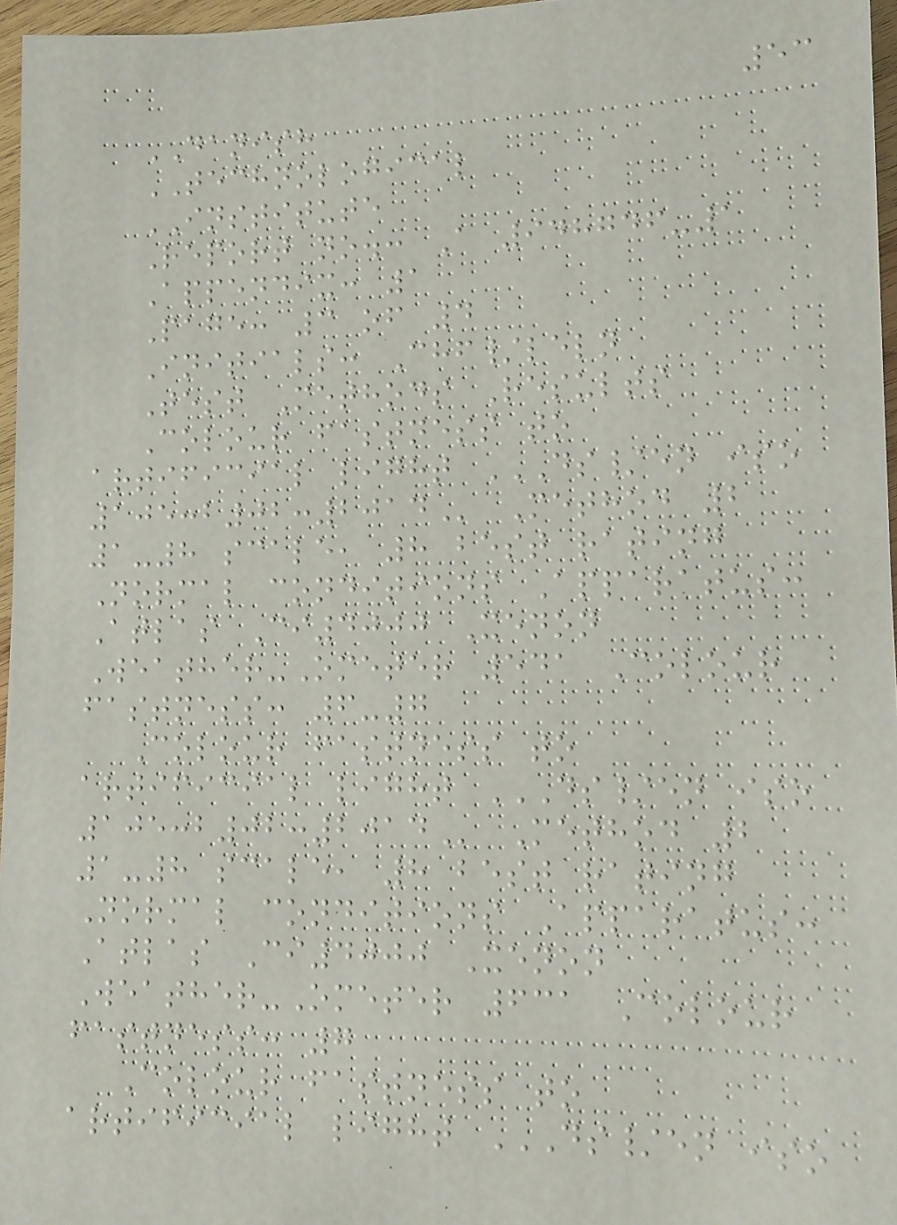53
DANISH
TECHNOLOGICAL
INSTITUTE
Report no.: A 948746-1
Appendix: 1
Page: 3 of 4
Initials: Chf/leln
Test Methods Results
Colour fastness to
artificial light DS/EN ISO
105:B02:2014 Method 2
1-8 scale, 8 best rating
Normal conditions Apparatus:
Atlas Ci4000 Xenon
Weather-Ometer 541 Colour
fastness: 6-7
Colour fastness to
artificial light DS/EN ISO
105:B02:2014 Method 2
1-8 scale, 8 best rating
Normal conditions Apparatus:
Atlas Ci4000 Xenon
Weather-Ometer 631 Colour
fastness: 7
Colour fastness to
artificial light DS/EN ISO
